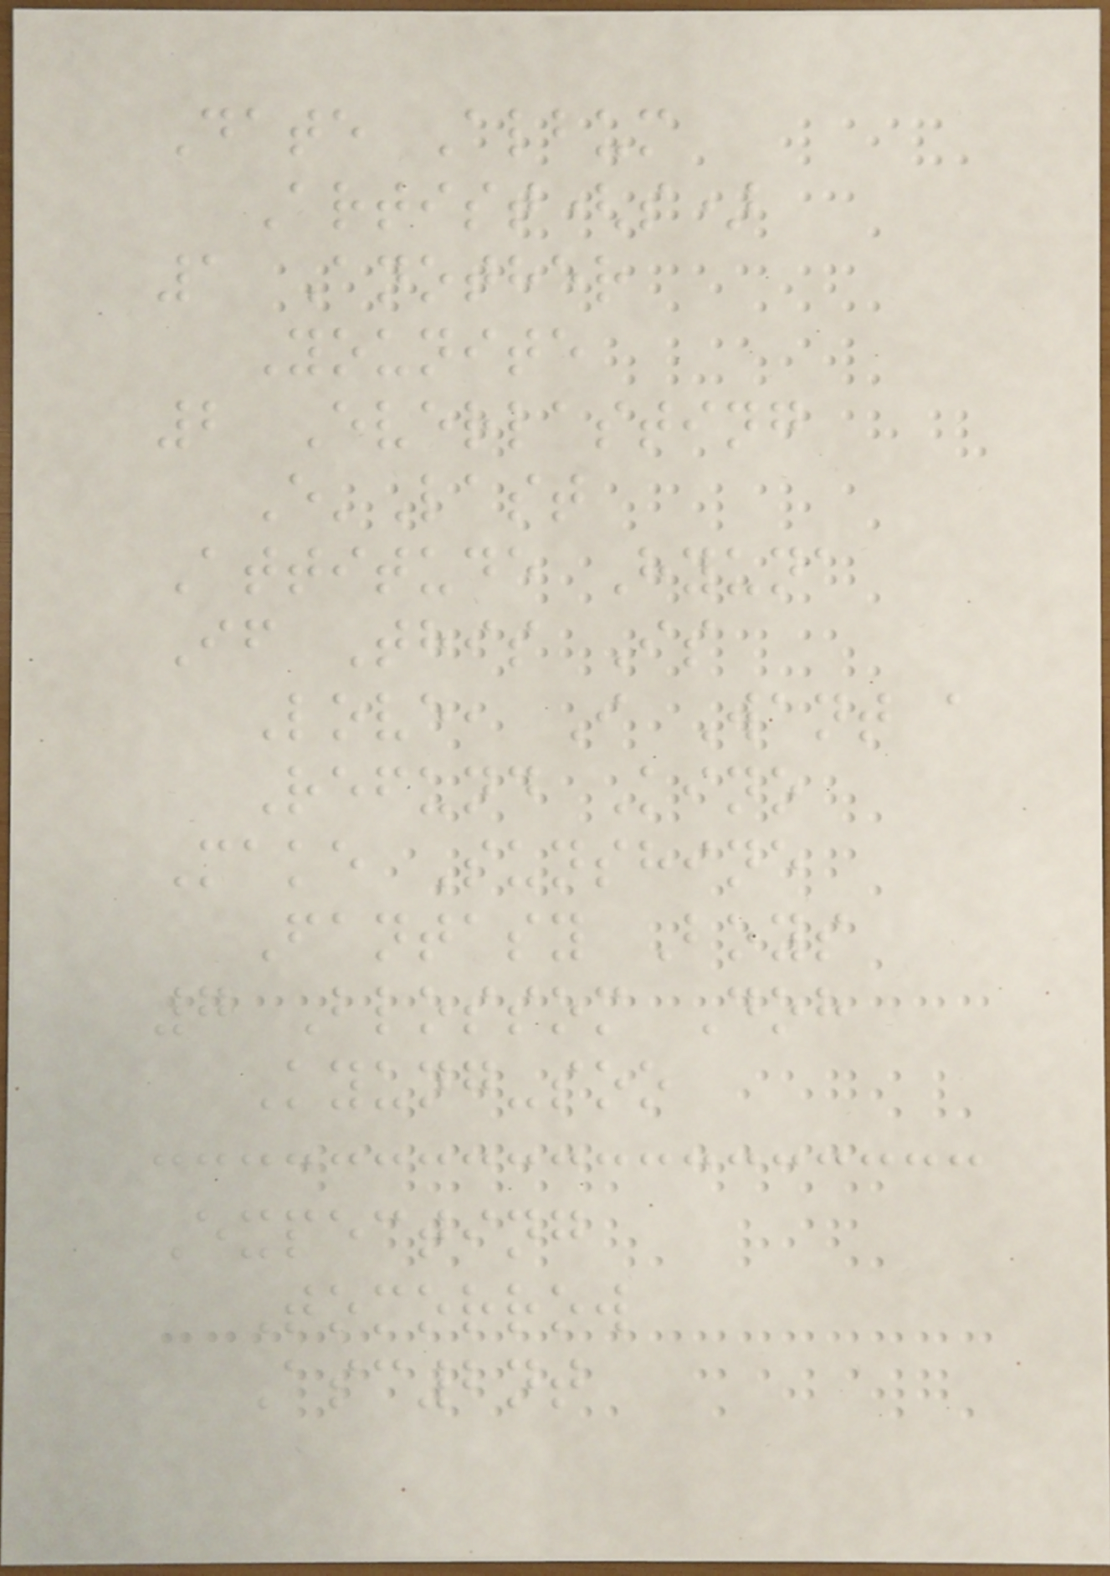Date Album
Artist(s)
1 Another
Younite
2 Everlasting
E'Last
Attitude Hyuna
If This Is
Love, I Want a
Refund Kino
Make Sunshine
Fantasy Boys
7 Blossom Doh
Kyung-soo
Expecting
Tomorrow
Asc2nt
